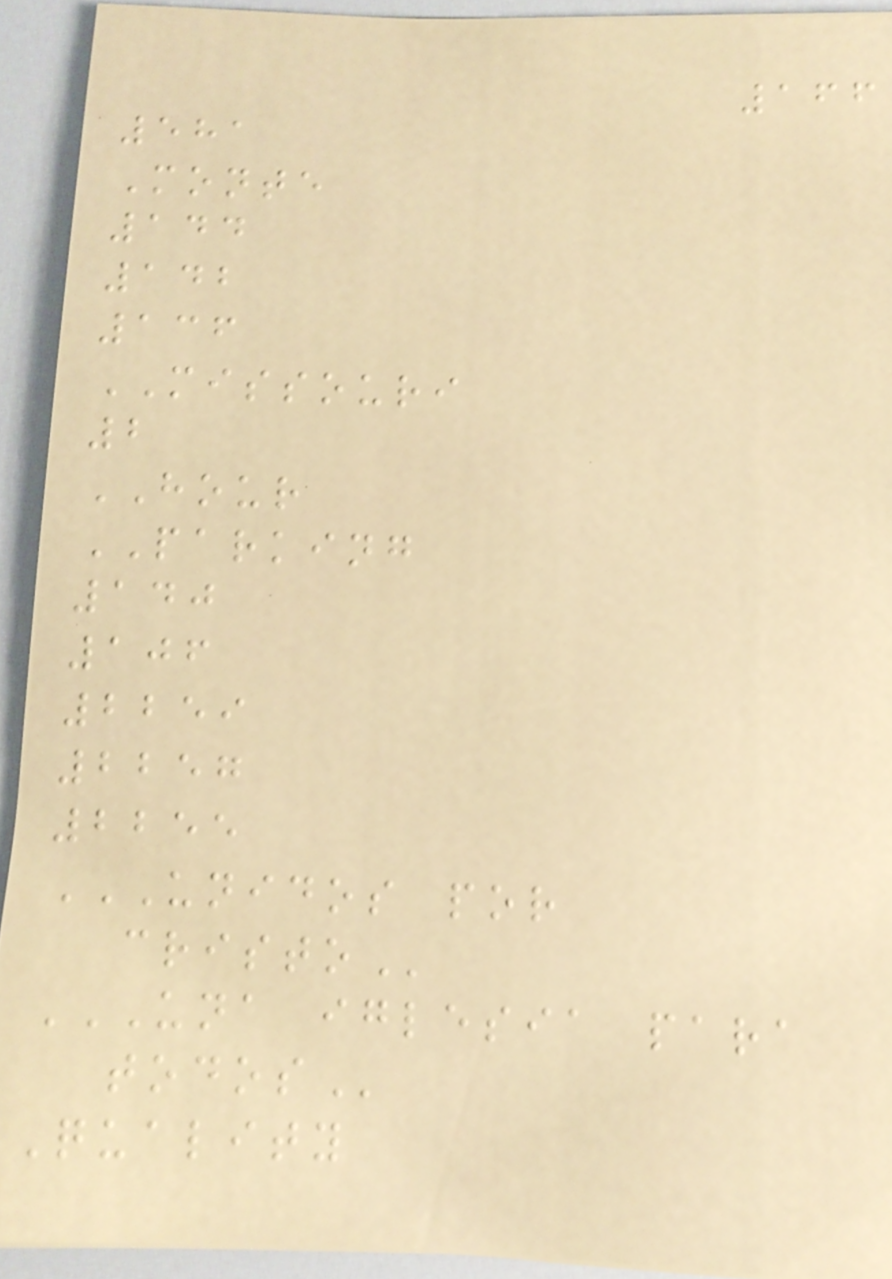166
581
Monte
144
142
136
MISSOURI
2
HOUR
PARKING
140
106
2259
2257
2255
UNIDOS POR
CRISTO
UNA IGLESIA PARA
TODOS
Quality
